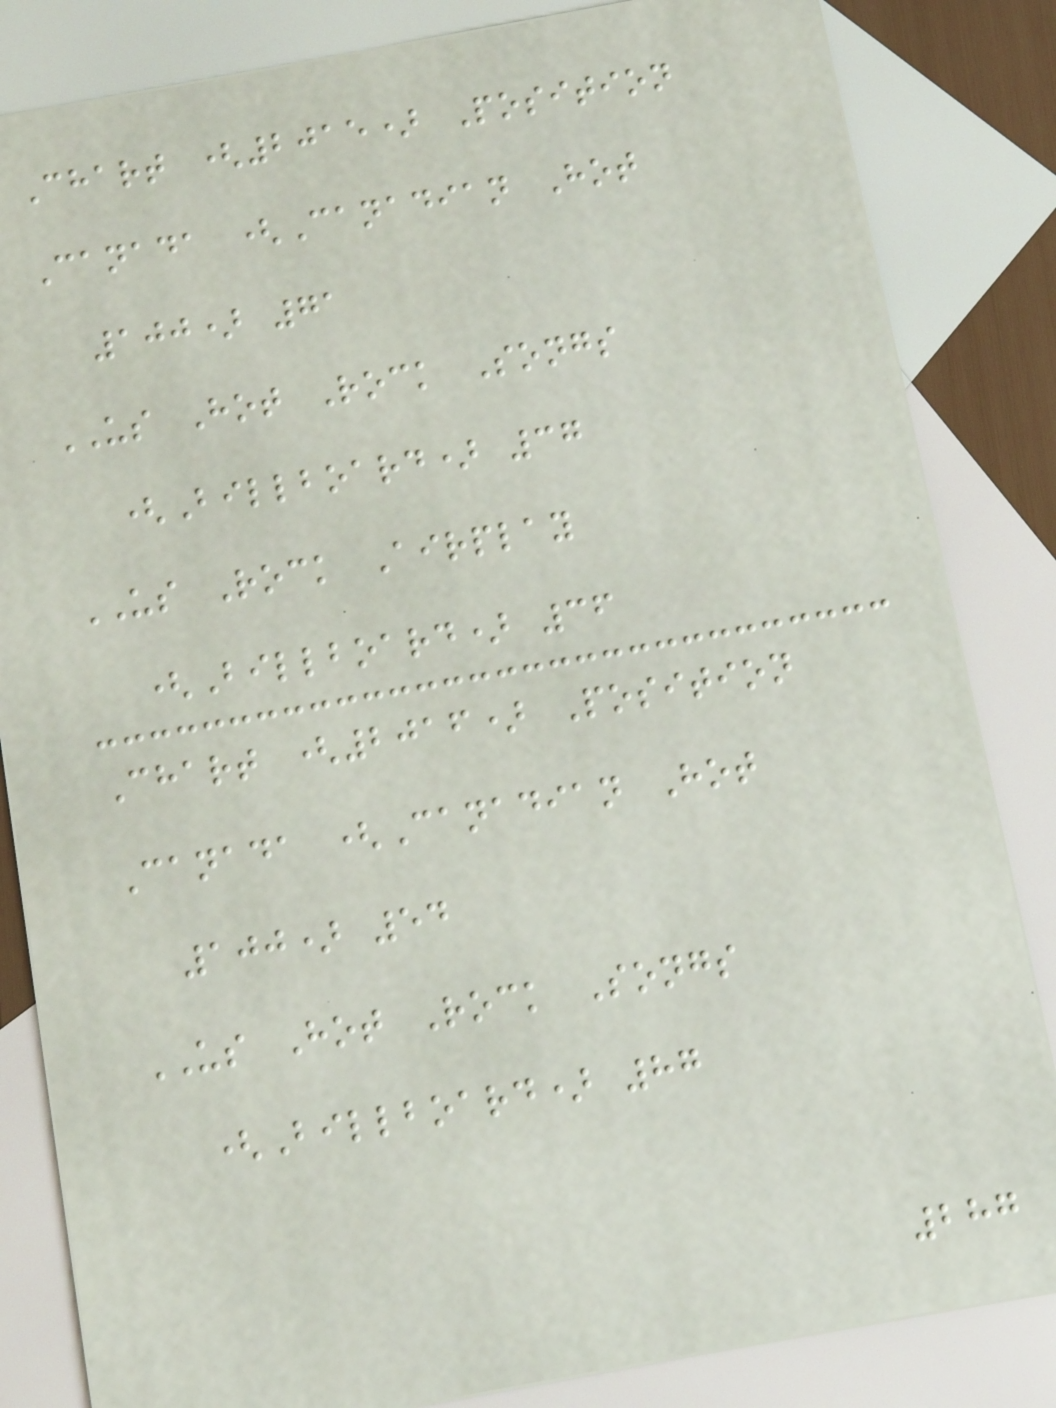Chart (2015) Position
Canada (Canadian Hot
100) 71
US Hot Rock Songs
(Billboard) 37
US Rock Airplay
(Billboard) 36
Chart (2016) Position
Canada (Canadian Hot
100) 54
US Hot Rock Songs
(Billboard) 87
287
